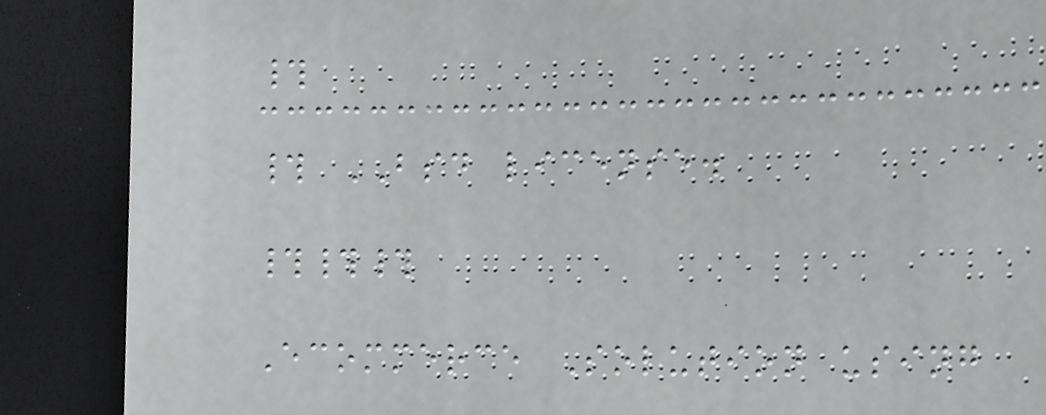#
# BSD license.
###
Ecommerce Solution using
